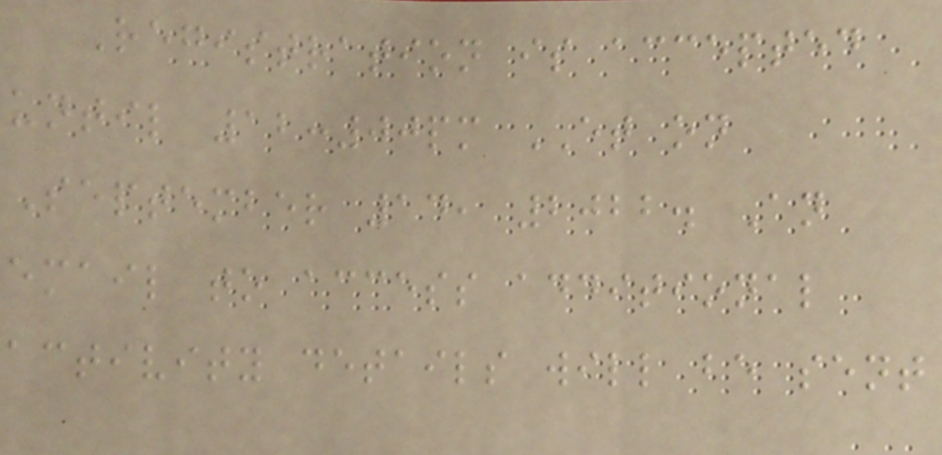Registration is accepted
until 12:00pm ET on
September 14, 2022. An
email to access additional
activity details will be sent
